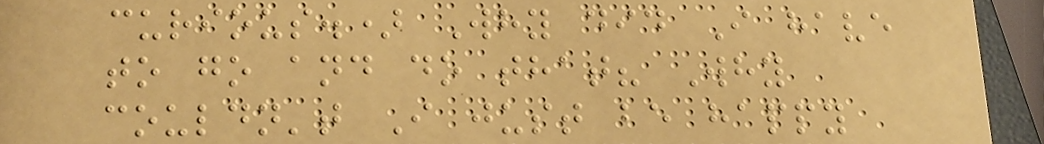curious.) Why did I have
to go and do that? Why
couldn't I just be happy
